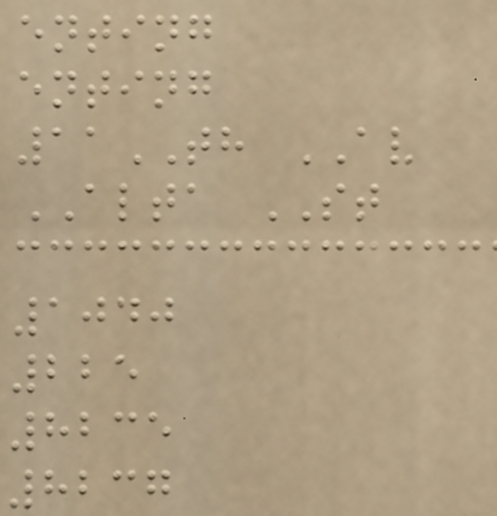enting
enting
11TH AV
ALTA ST
1040
225
8235
8237
